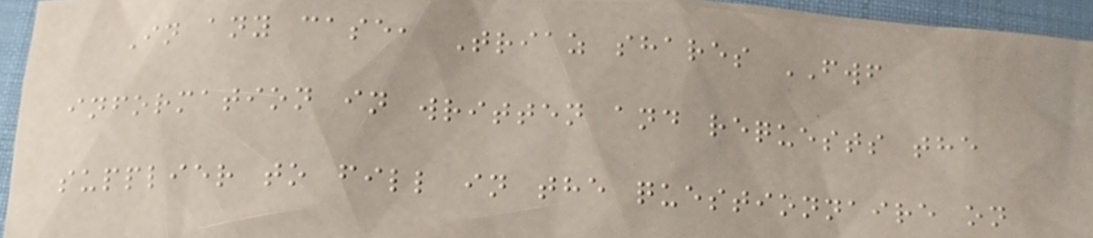In any case, Triaz shares FWF
information in written and requests the
supplier to fill in the questionnaire on
